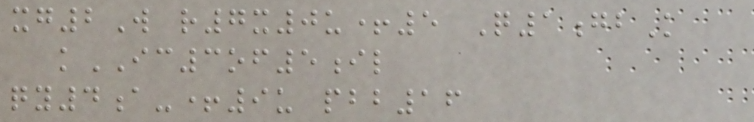xg2W r7x0u+5 Q1gbK
kIC3of5il
qy4a-+9u pbb16
